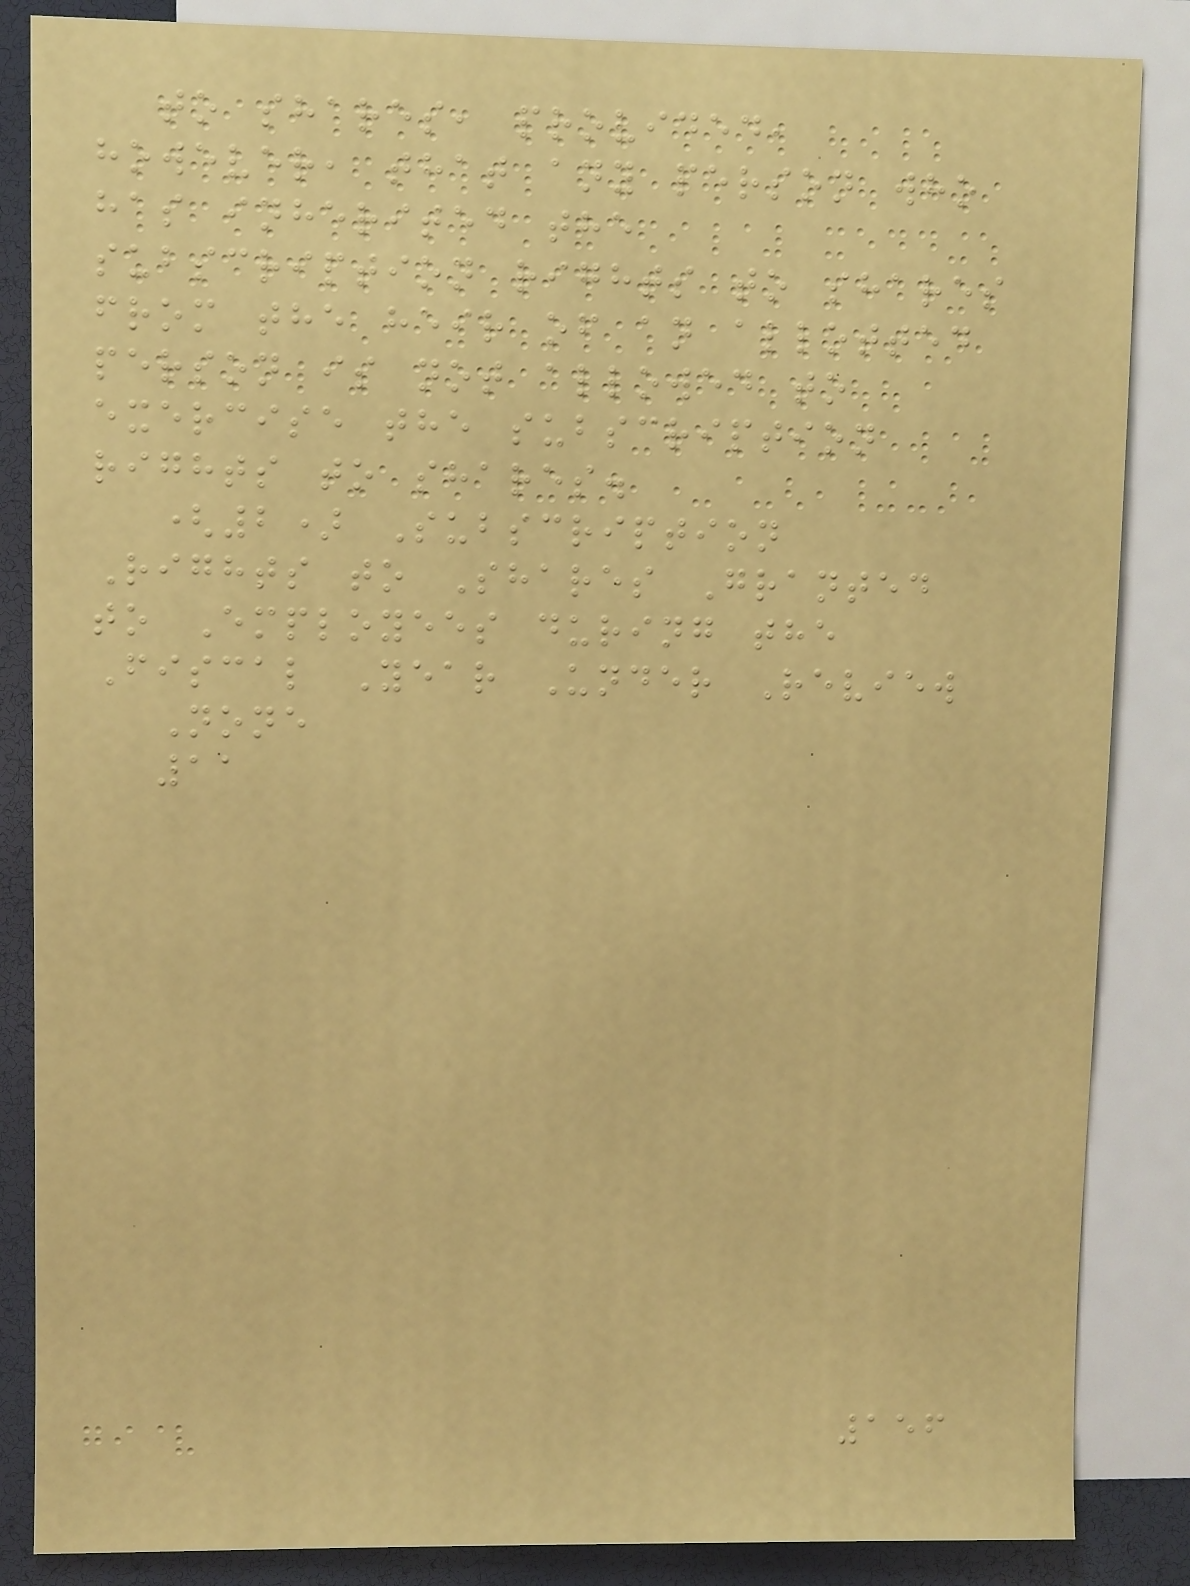to shares, provided,
however, that any person who
has inherited the
subscription rights to shares
from the heir of an allotted
person is not allowed to
exercise the subscription
rights to shares.
(2) Subscription
Rights to Shares Granted
to Employees during the
Fiscal Year Under Review
None
11
156
